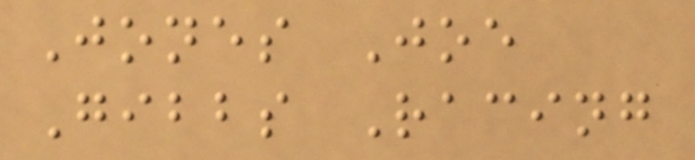Jones Joe
Gibbs Racing
